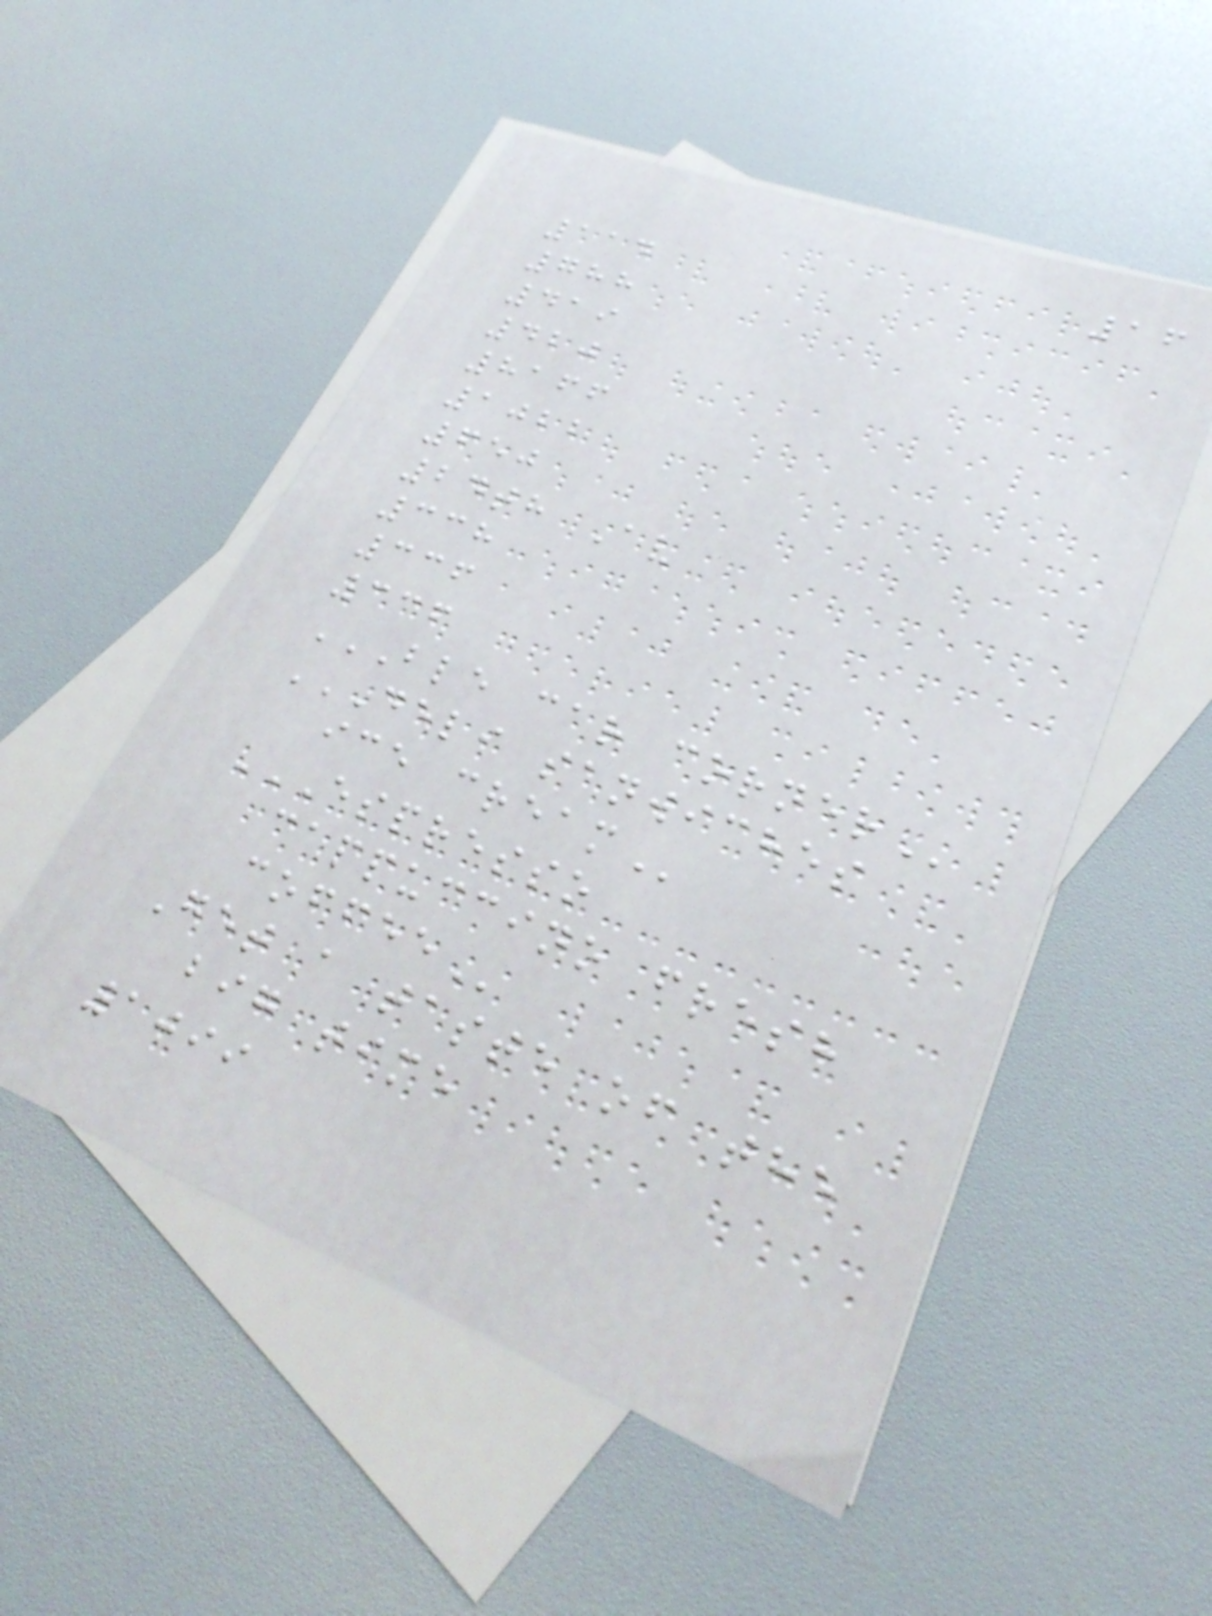16
114
788
419
420
8166
1022
650
24th Av
338
336
336
BLE CAR CORNER
DELI SANWICHES
ICE CREAM
ESPRESSO
CAPPUCCINO FRESH
COFFEE
Get a taste of the
big time
1099
